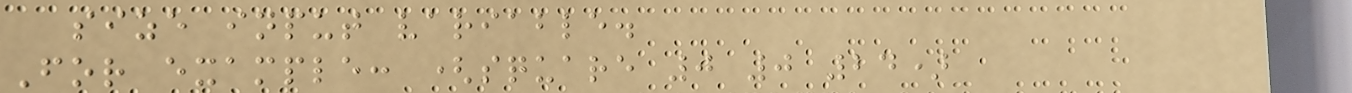size input variable.
For example: (square 0 0 24)
